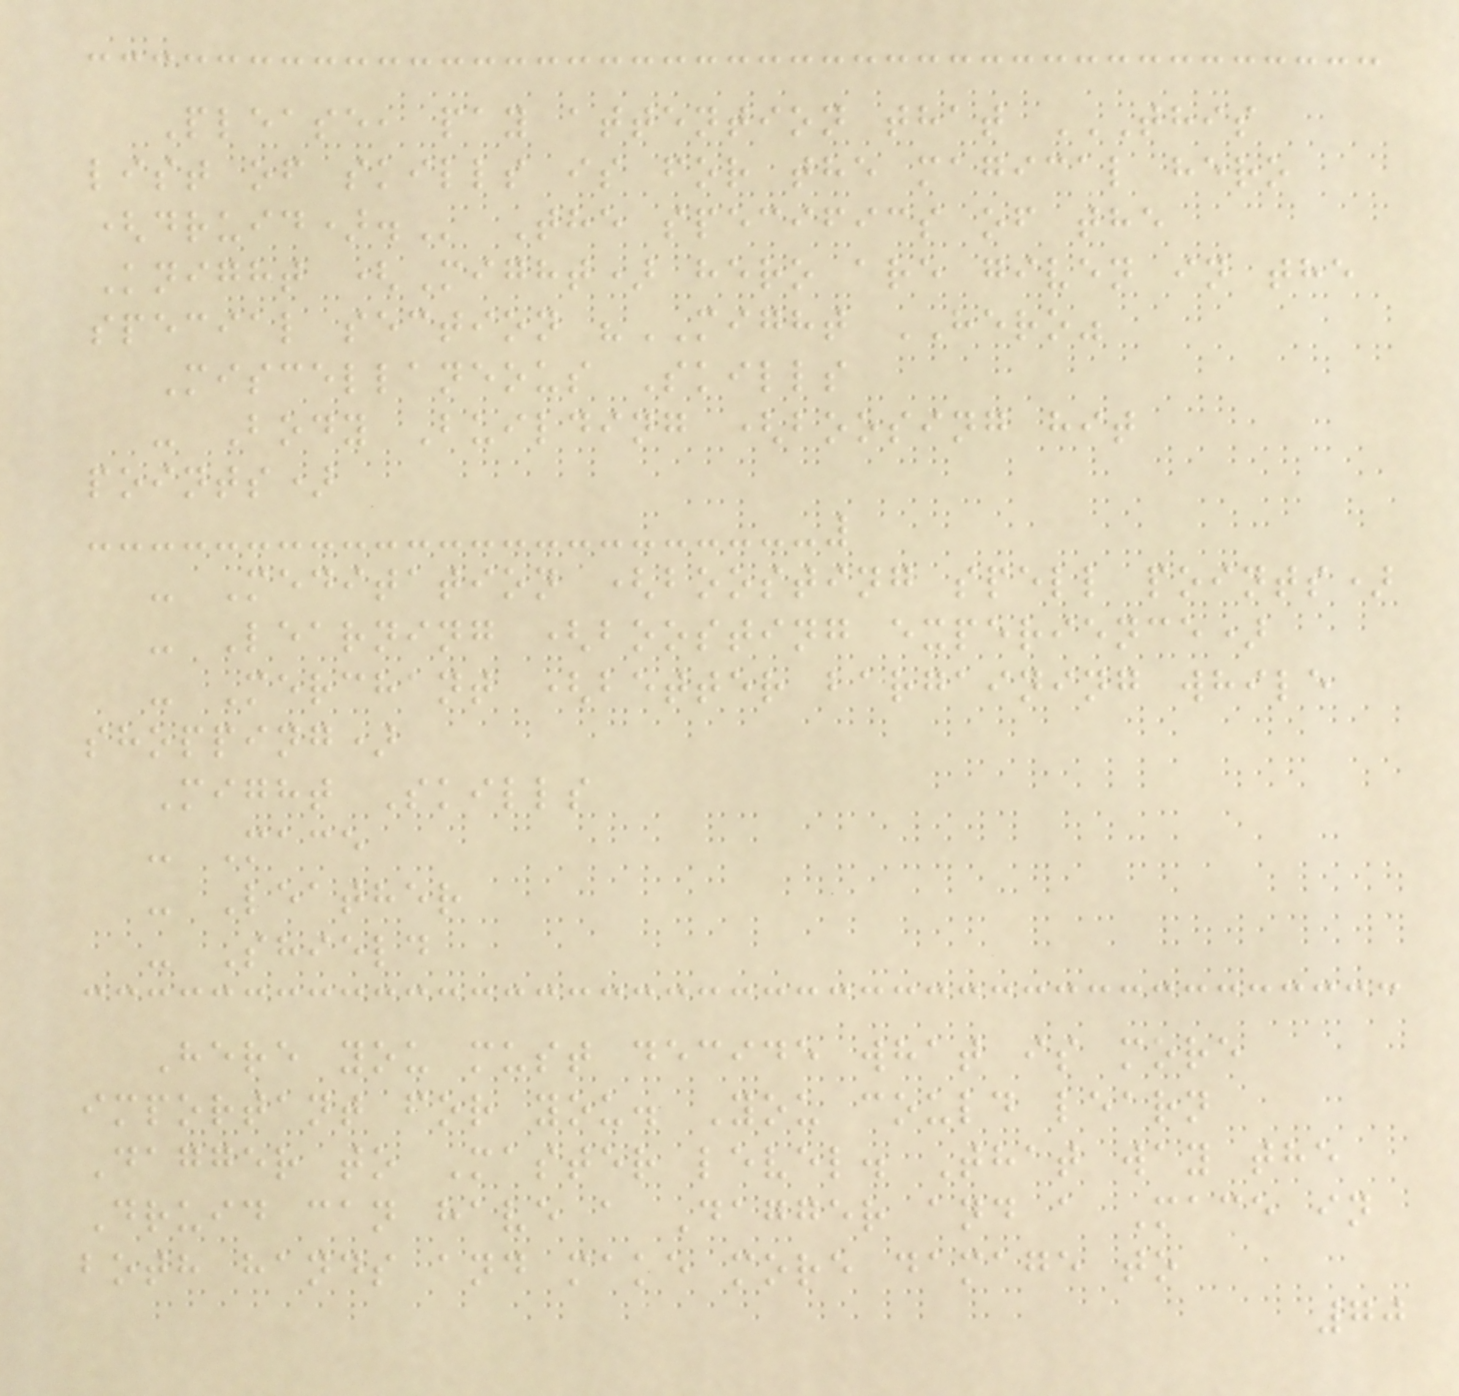Please, pay attention that THIS
LIST OF SKILLS IS FOR THE MAGICAL HERO
(DRUID). The specifics of the
Knight (Might) hero are given in the
special section "MIGHT HERO"
Miscellaneous Skills
- Body Building (boosing hit
points)
- Meditation (boosting spell points)
- Learning (boosting experience)
- Merchant (better bargaining while
shopping)
Might Skills
- Mace
- Leather
- Shield
Here you must decide what is more
important for you. You could learn
Dagger to Master level. That way the
Druid can have a Dagger and a Mace in
both hands and make more damage to
70
